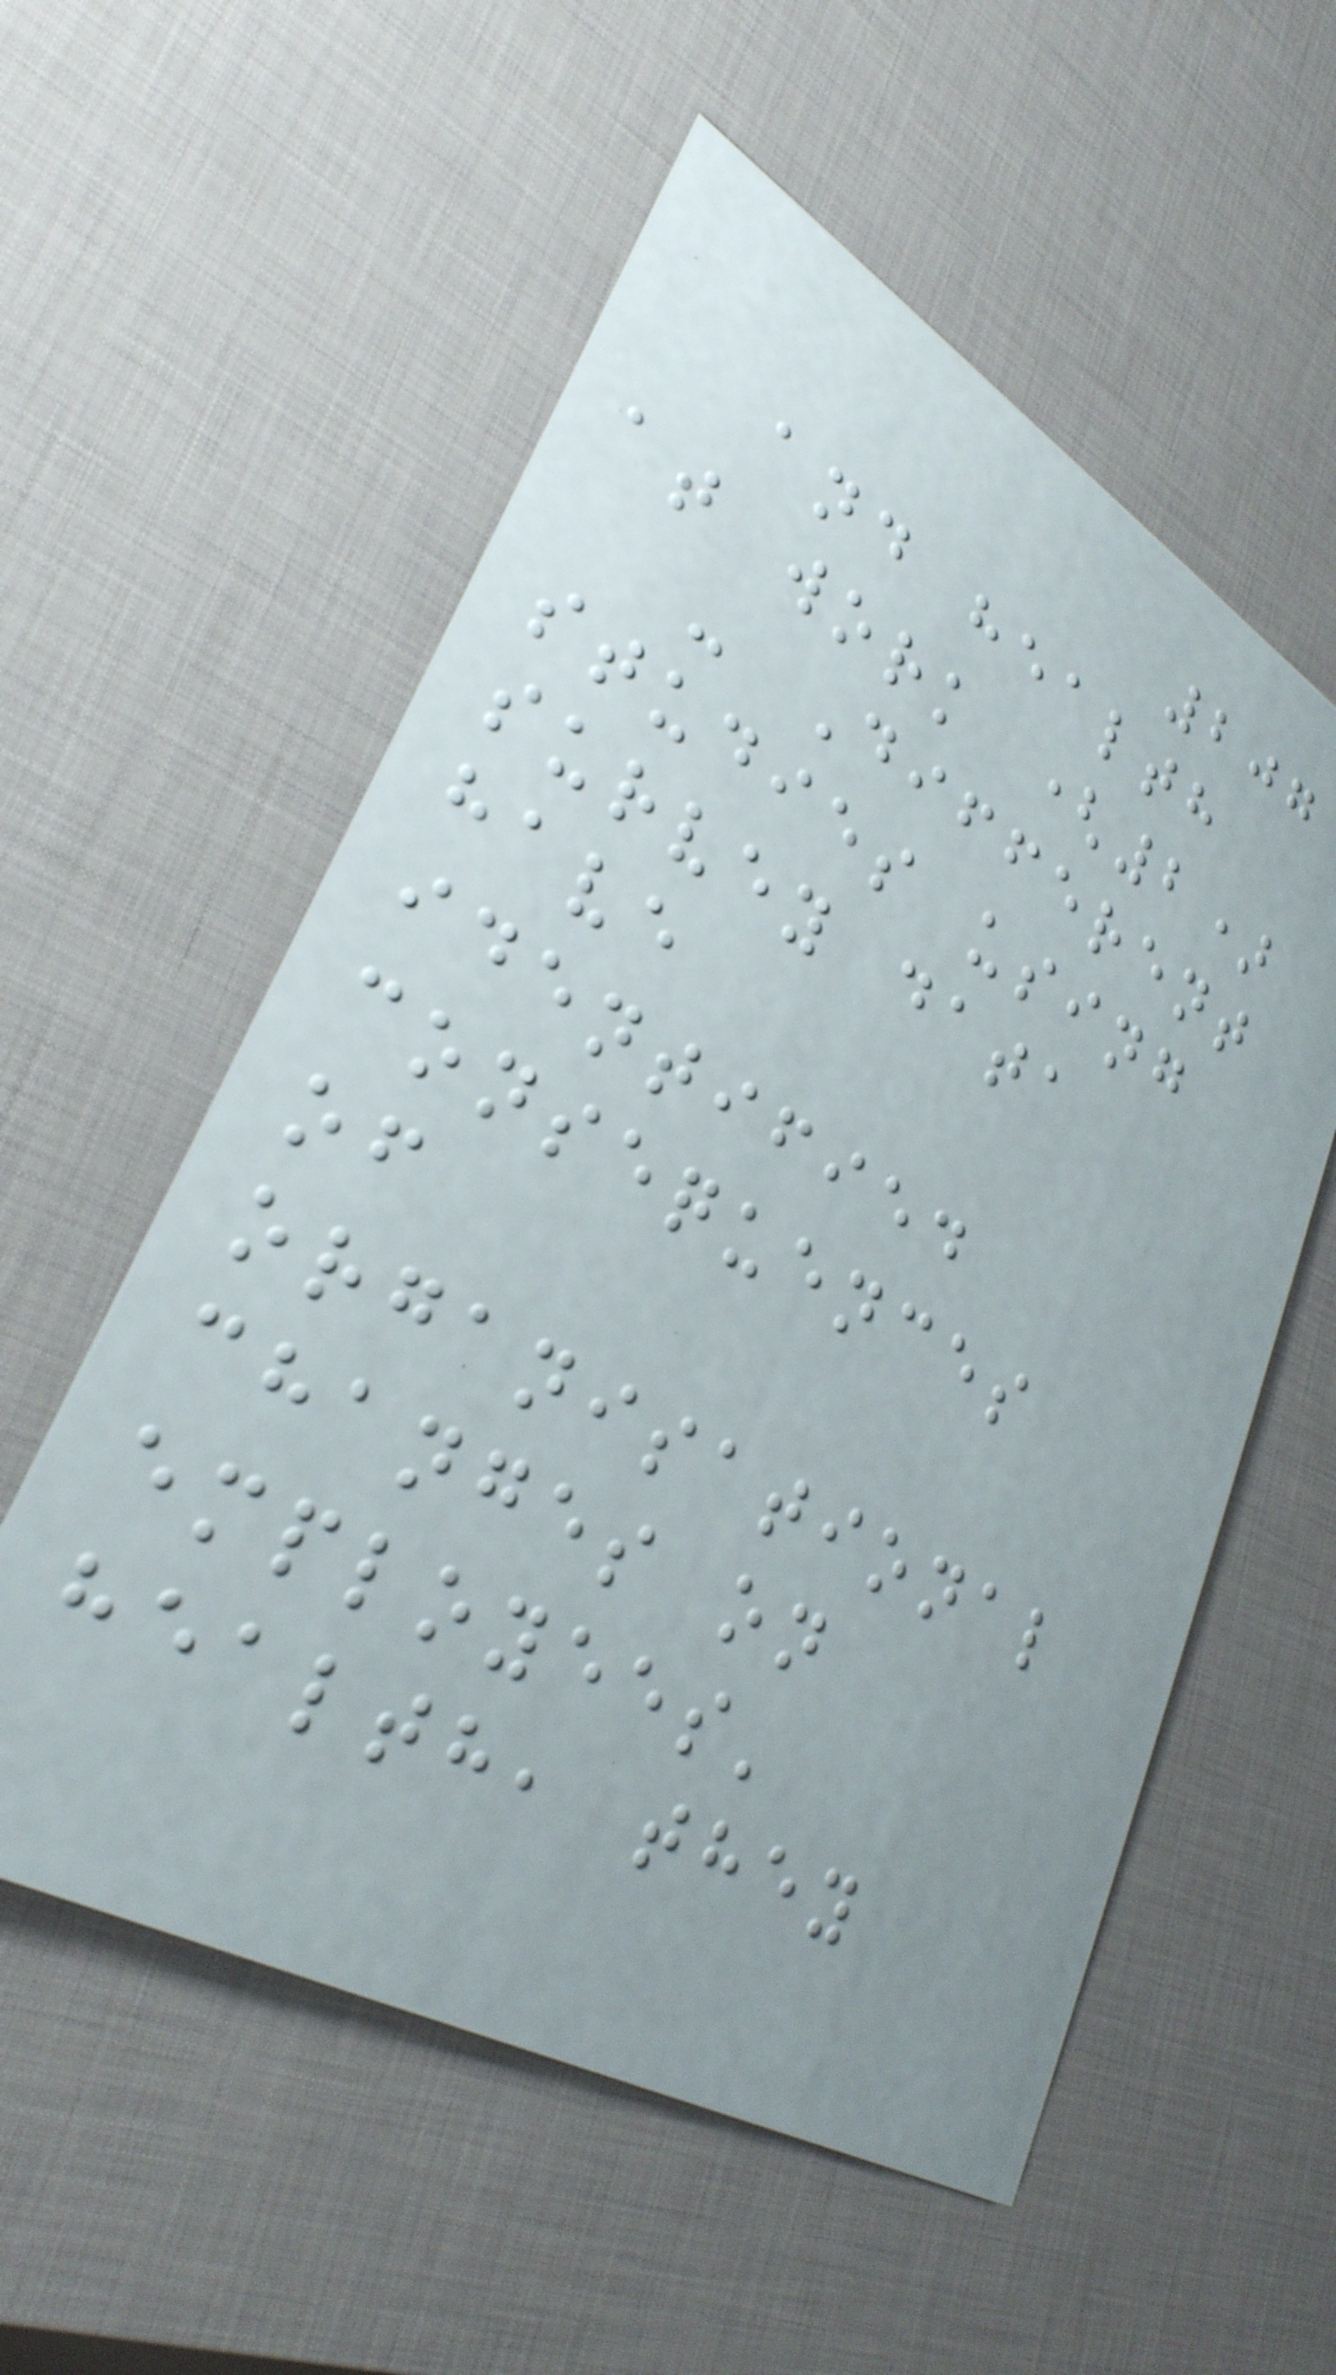207
and health
at work (2)
- Different
studies using
survey data
have
identified
consequences
of
organisational
changes on
employees'
health, they
